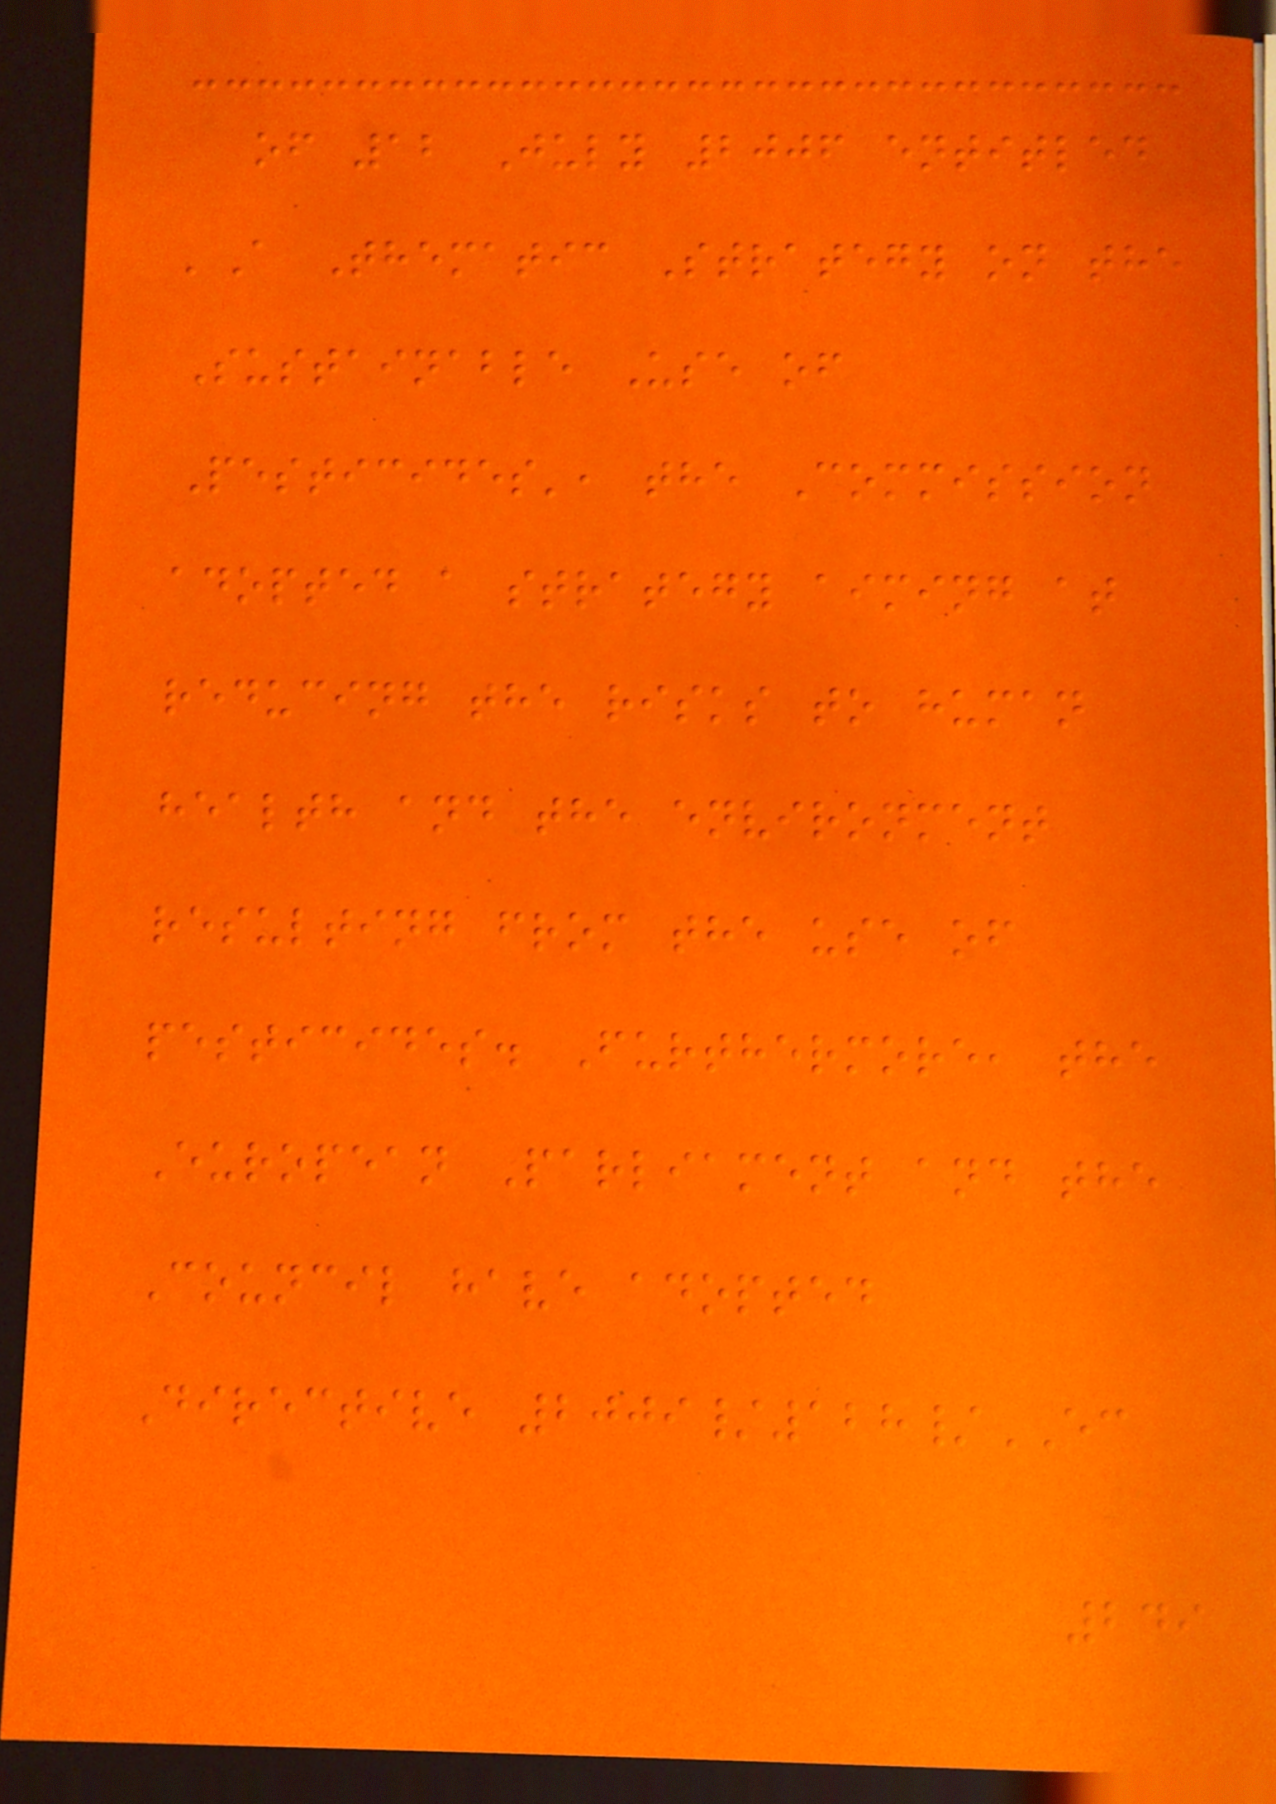of 12 July 2006 entitled
'A Thematic Strategy on the
Sustainable Use of
Pesticides', the Commission
adopted a strategy aiming at
reducing the risks to human
health and the environment
resulting from the use of
pesticides. Furthermore, the
European Parliament and the
Council have adopted
Directive 2009/128/EC
249
